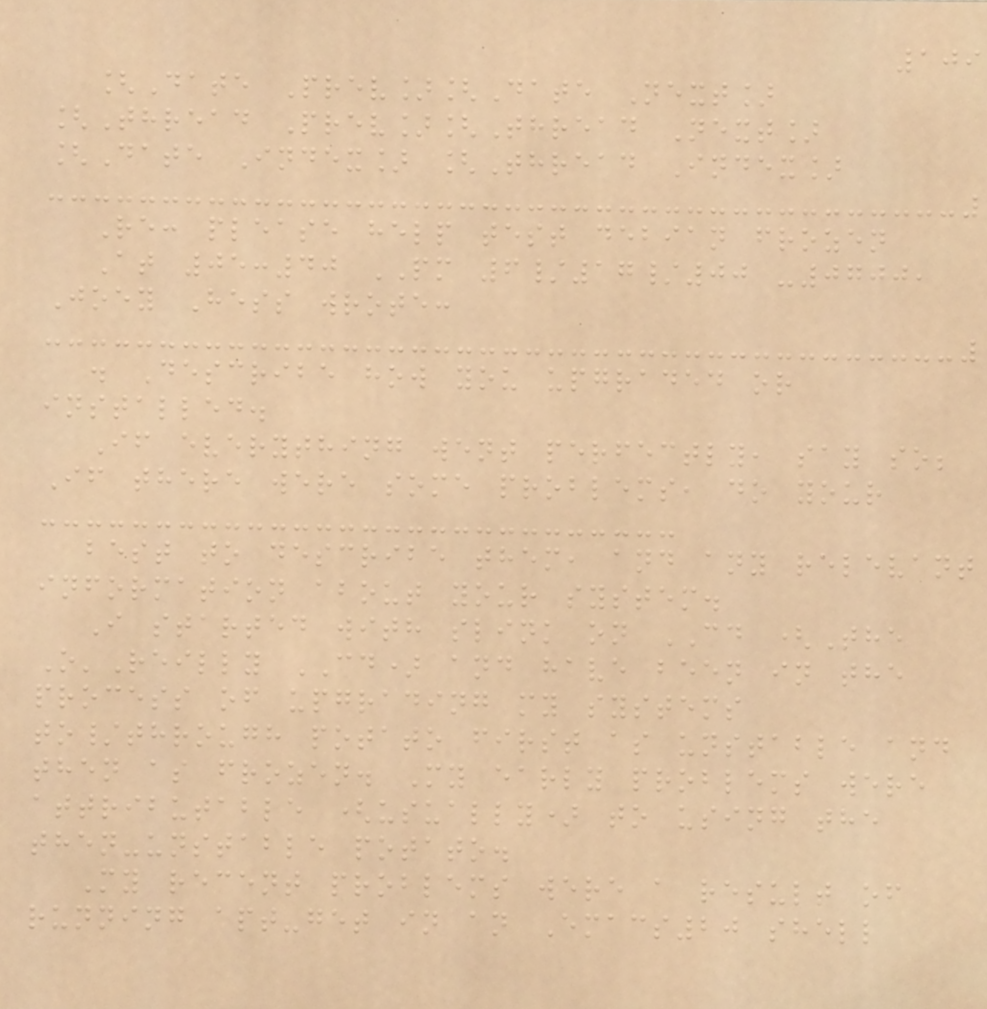109
[Date Prev][Date Next]
[Thread Prev][Thread Next]
[Date Index] [Thread Index]
Re: please help test debian frozen
At 05:40 PM 6/17/00 -0700,
Joey Hess wrote:
. Describe how you upgraded or
installed.
If everything went perfectly, say so;
If there were some problems, do your
best to describe them, and any relevant
information about your system.
I started with slink on CD (The
O'Reilly CD) and have been in the
process of upgrading my systems
to/through potato first as unstable and
then as frozen. My early problems were
attributable (usually) to using the
then-unstable potato.
My recent problems were a result of
running apt-get in an Emacs20 shell
